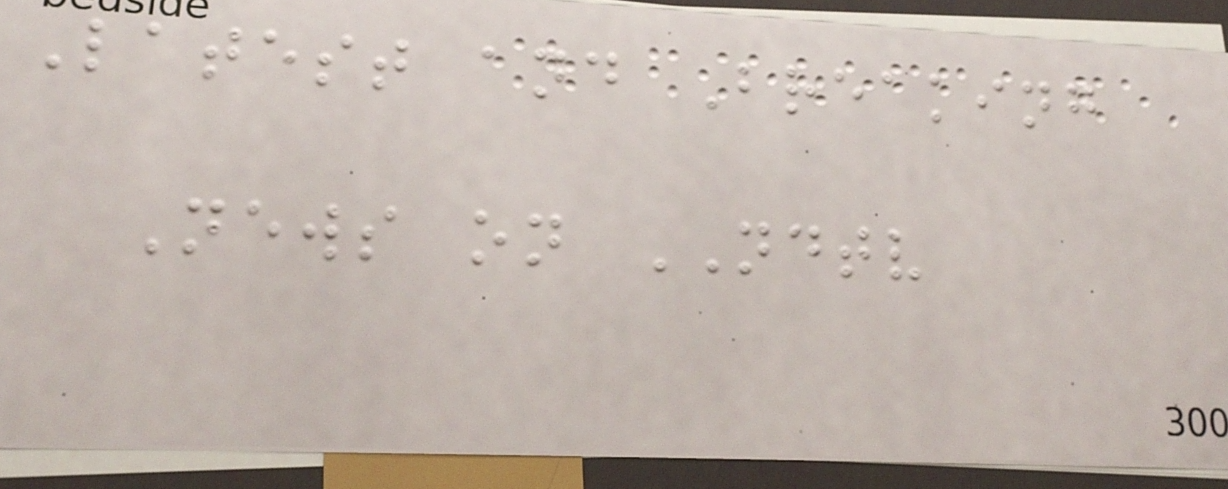Latest and Breaking
News on NDTV
